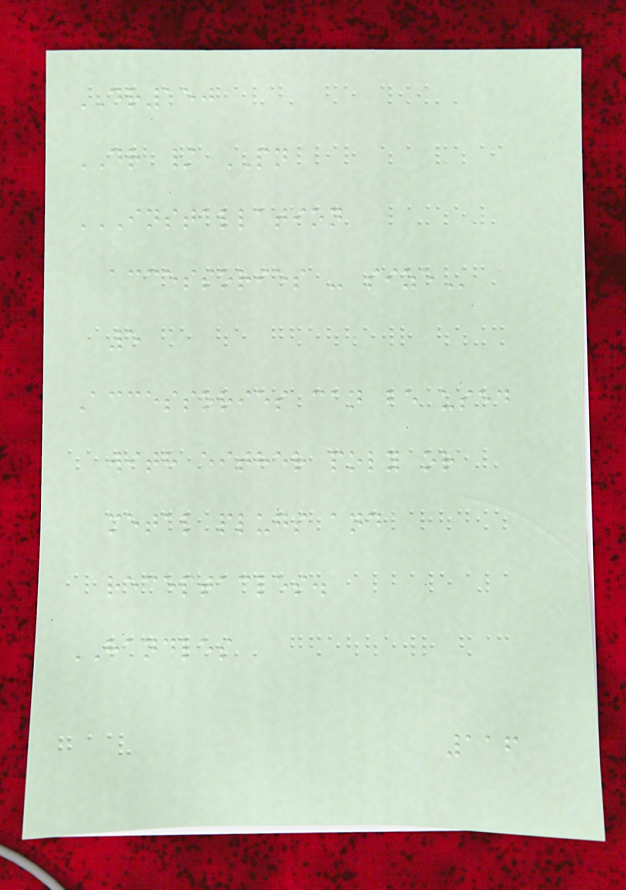DR150
DR / PN
INSTALLATION
ACCESSORIES - SIZE
5
Accessories can be used
with either poly or
metal plugs and
receptacles.
HANDLES
116
